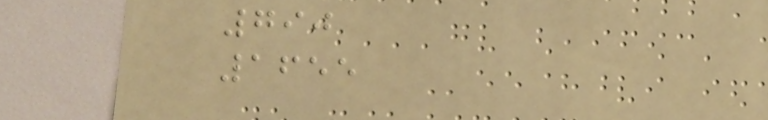790
1655
